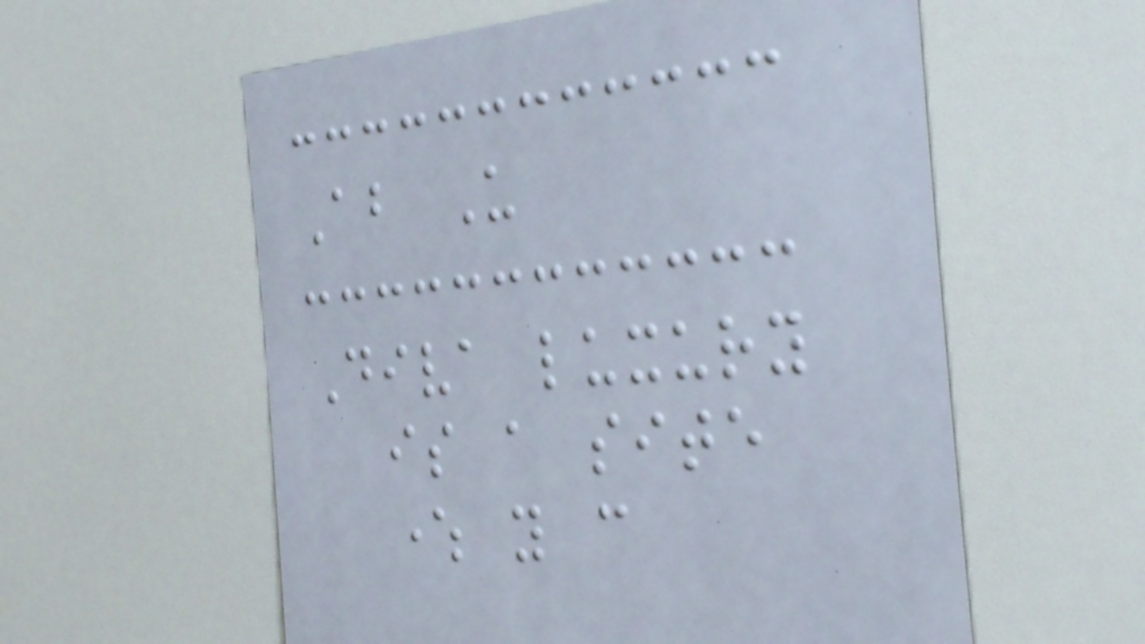About Us
Diva luxury
is a site
where you can
